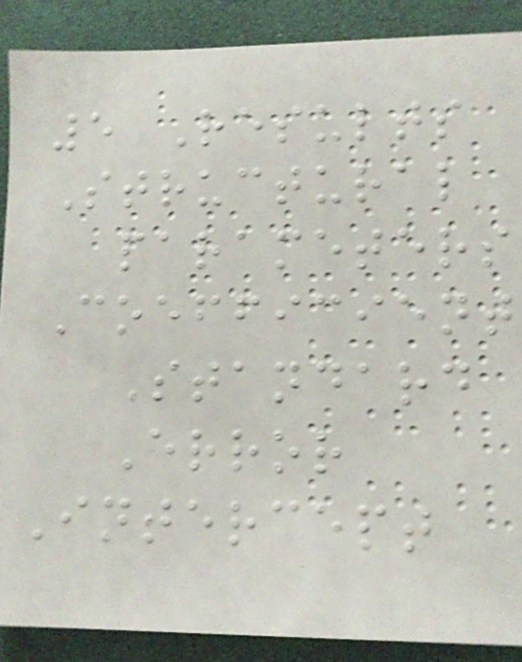5 Results
Structural
parameters
Coefficient
Standard
Error
Intercept
